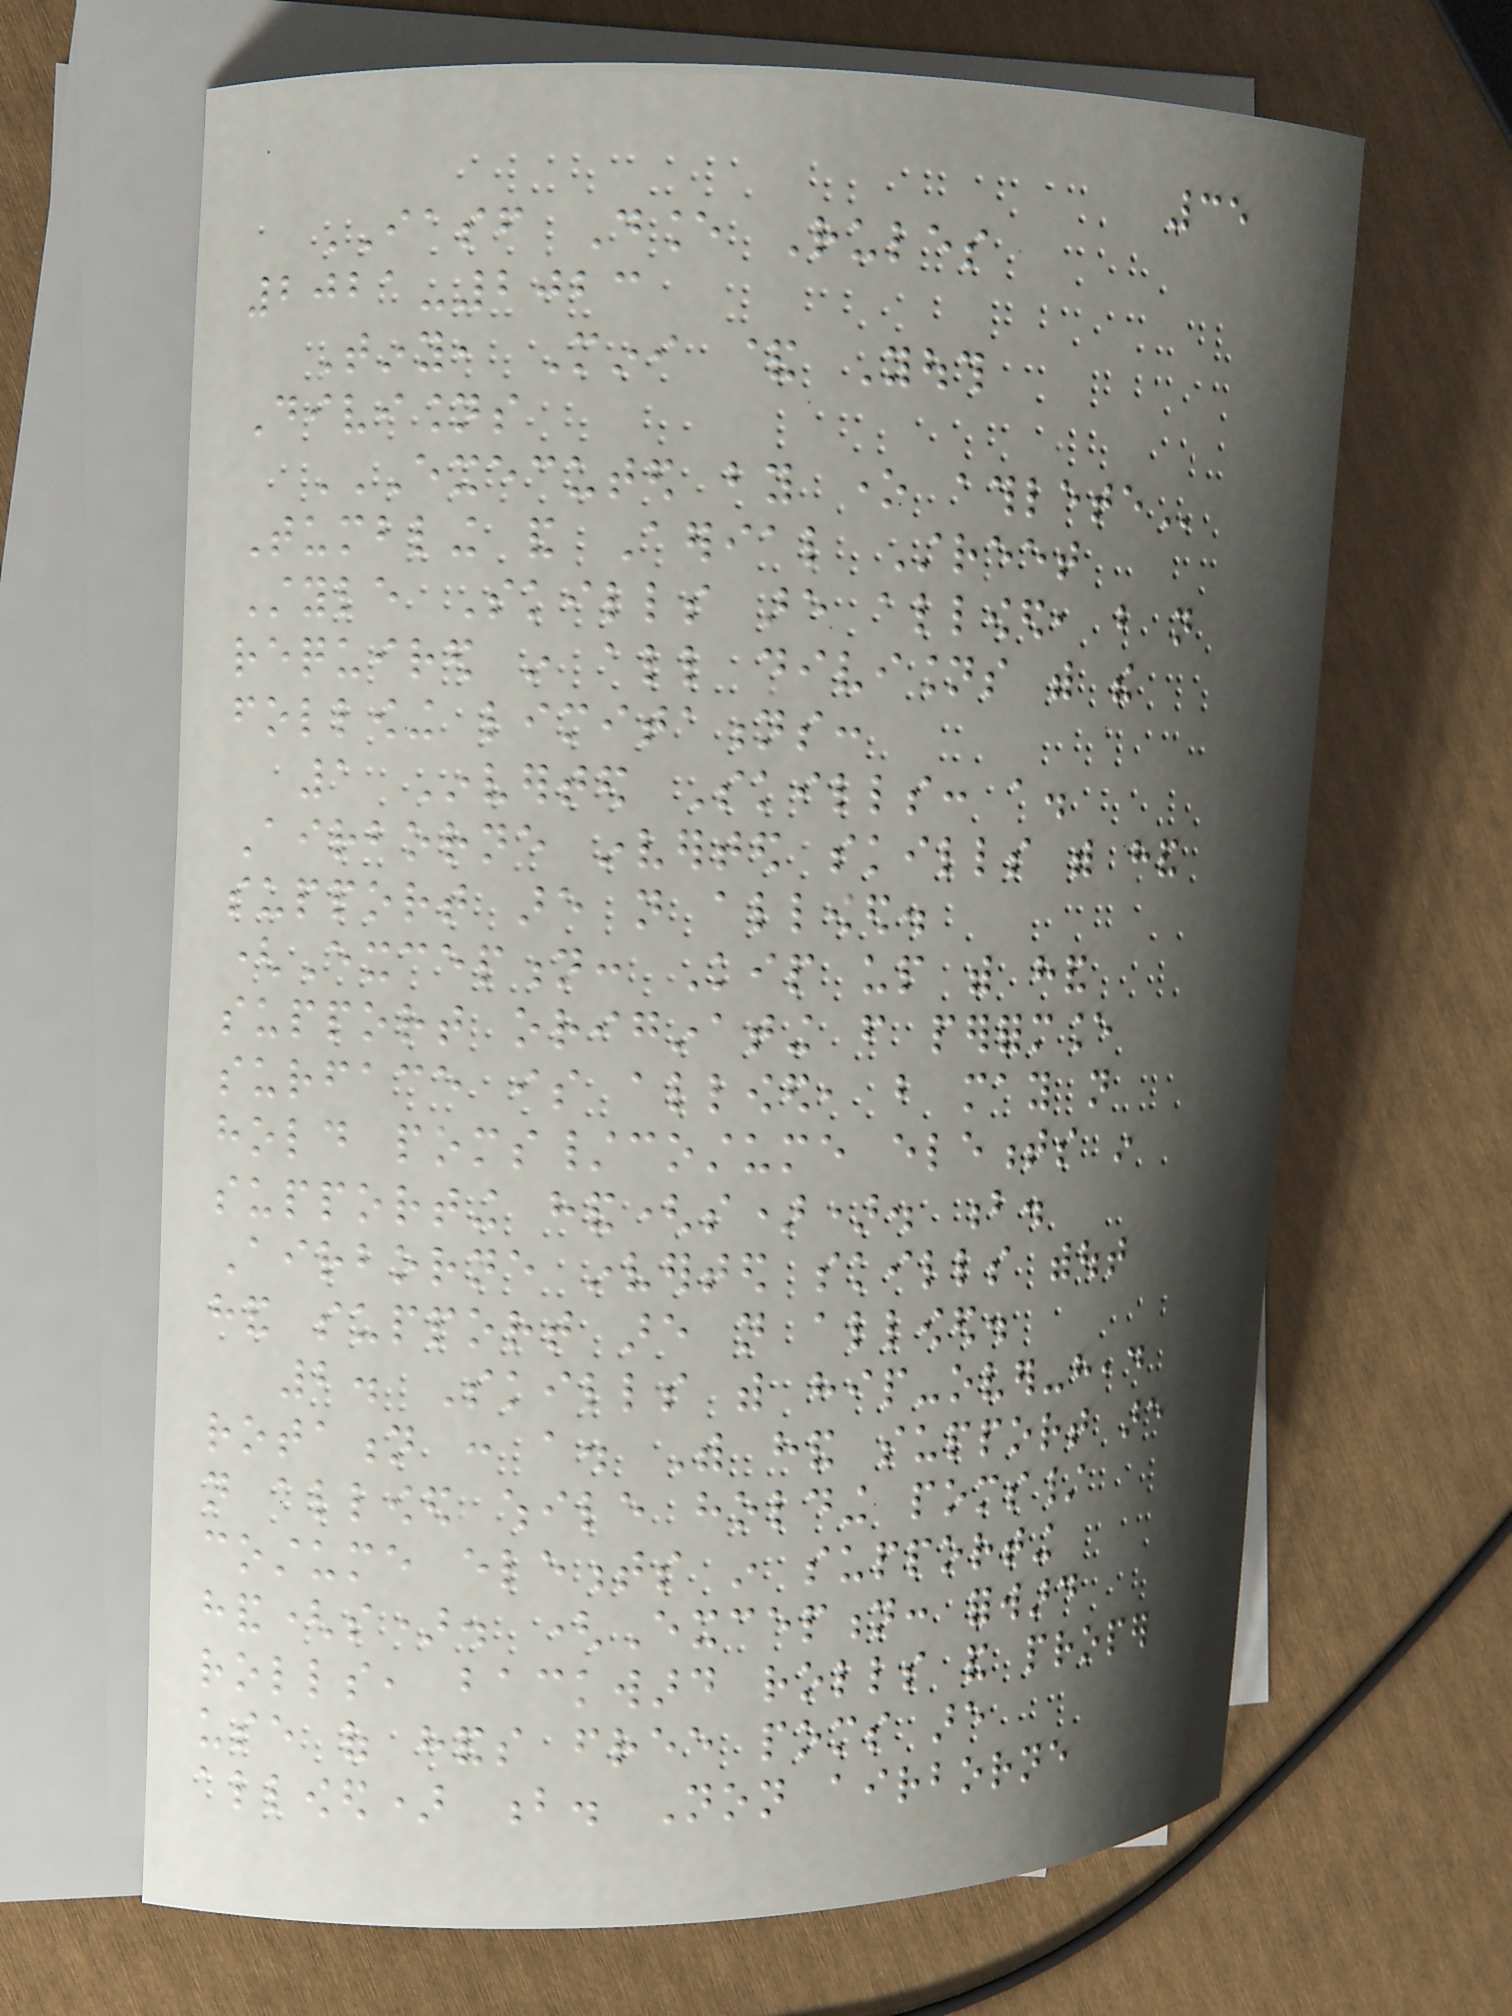35
IASF Dance Rules
2021-2023
Tiny, Mini & Youth
Divisions
EXECUTED BY ONE ATHLETE
Tumbling and Aerial Street
Style Skills are allowed, but not
required in all divisions with the
following limitations:
1 Inverted Skills: a.
Airborne inverted skills with hand
support are not allowed.
(Exception: Kip up with hand
support originating from performance
surface is allowed, but may not
hold poms/costume elements in
supporting hand(s)). b.
Airborne inverted skills without
hand support are not allowed.
2. Skills with hip-over-head
rotation : a. With hand support are
not allowed while holding poms/
costume elements in supporting
hand(s). (Exception: forward
rolls, backward rolls and proper
use of hands free poms are
allowed) b. Non airborne
